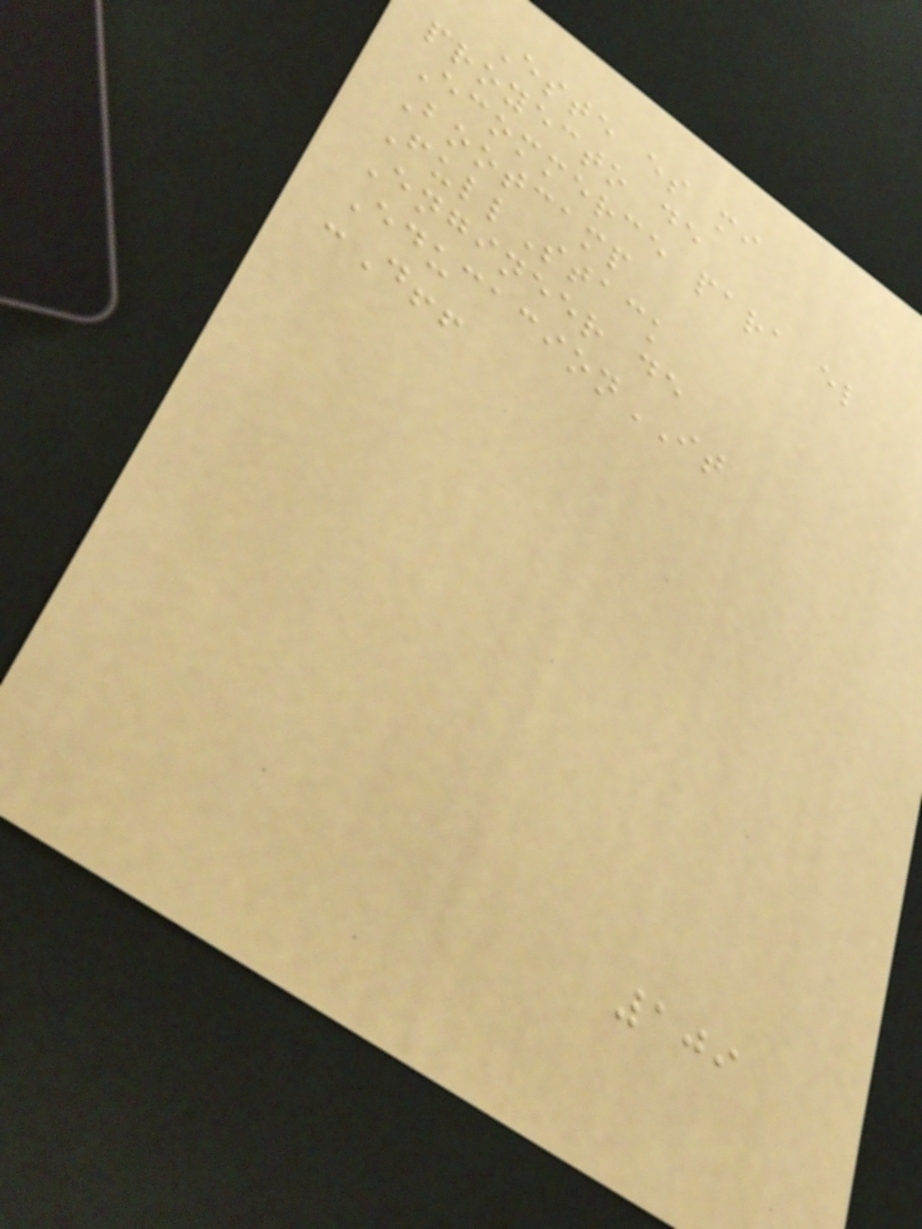Este es mi
proyecto de
Ecommerce para el
Bootcamp
FullStack
Engineer de
EducacionIT
:D!!
109
